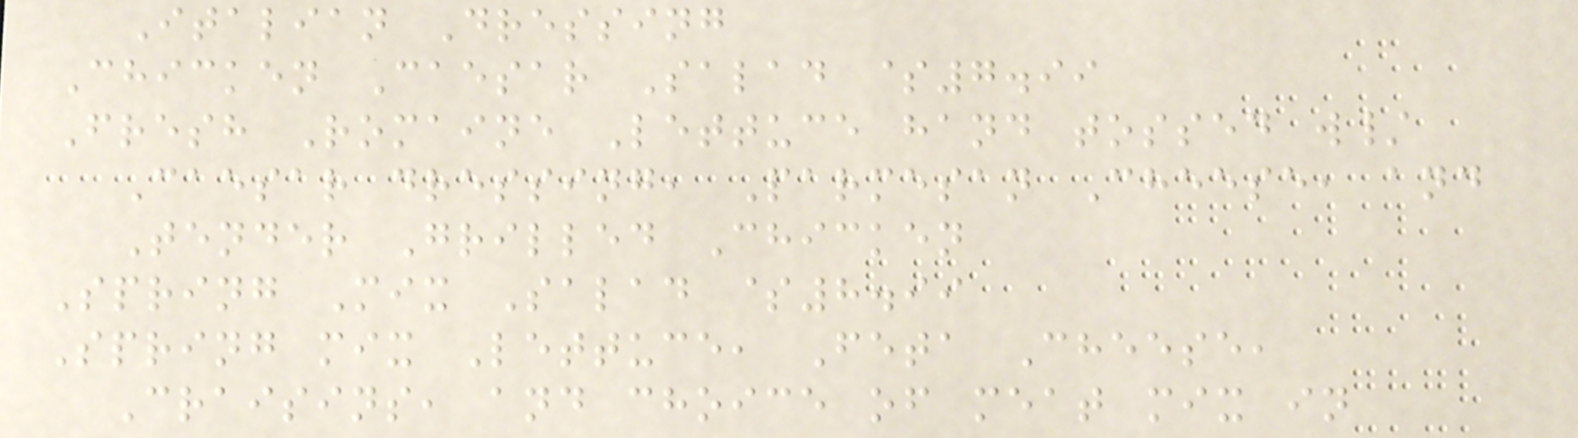Italian Dressing
Chicken Caesar Salad $7.99
Fresh Romaine Lettuce hand tossed w/
Caesar dressing, Parmesan Cheese, and
Tender Grilled Chicken
Spring Mix Salad $8.99
Spring mix Lettuce, Feta Cheese,
Craisins, and choice of meat mix in
